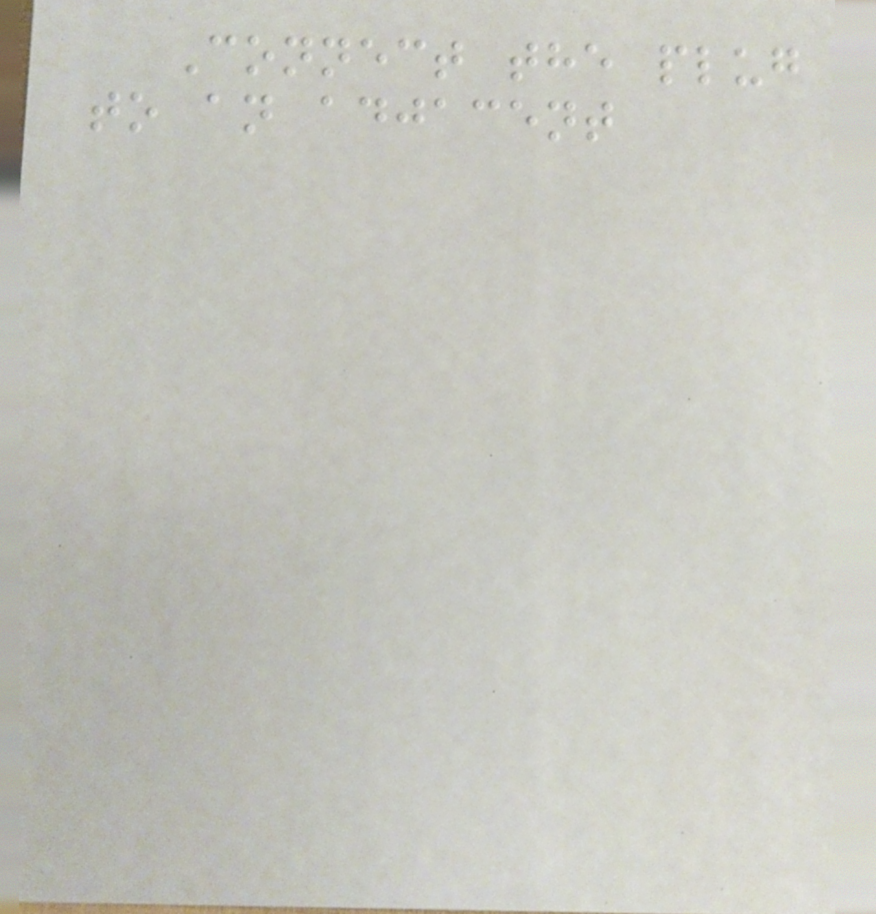Connect the plug
to an adjacent
